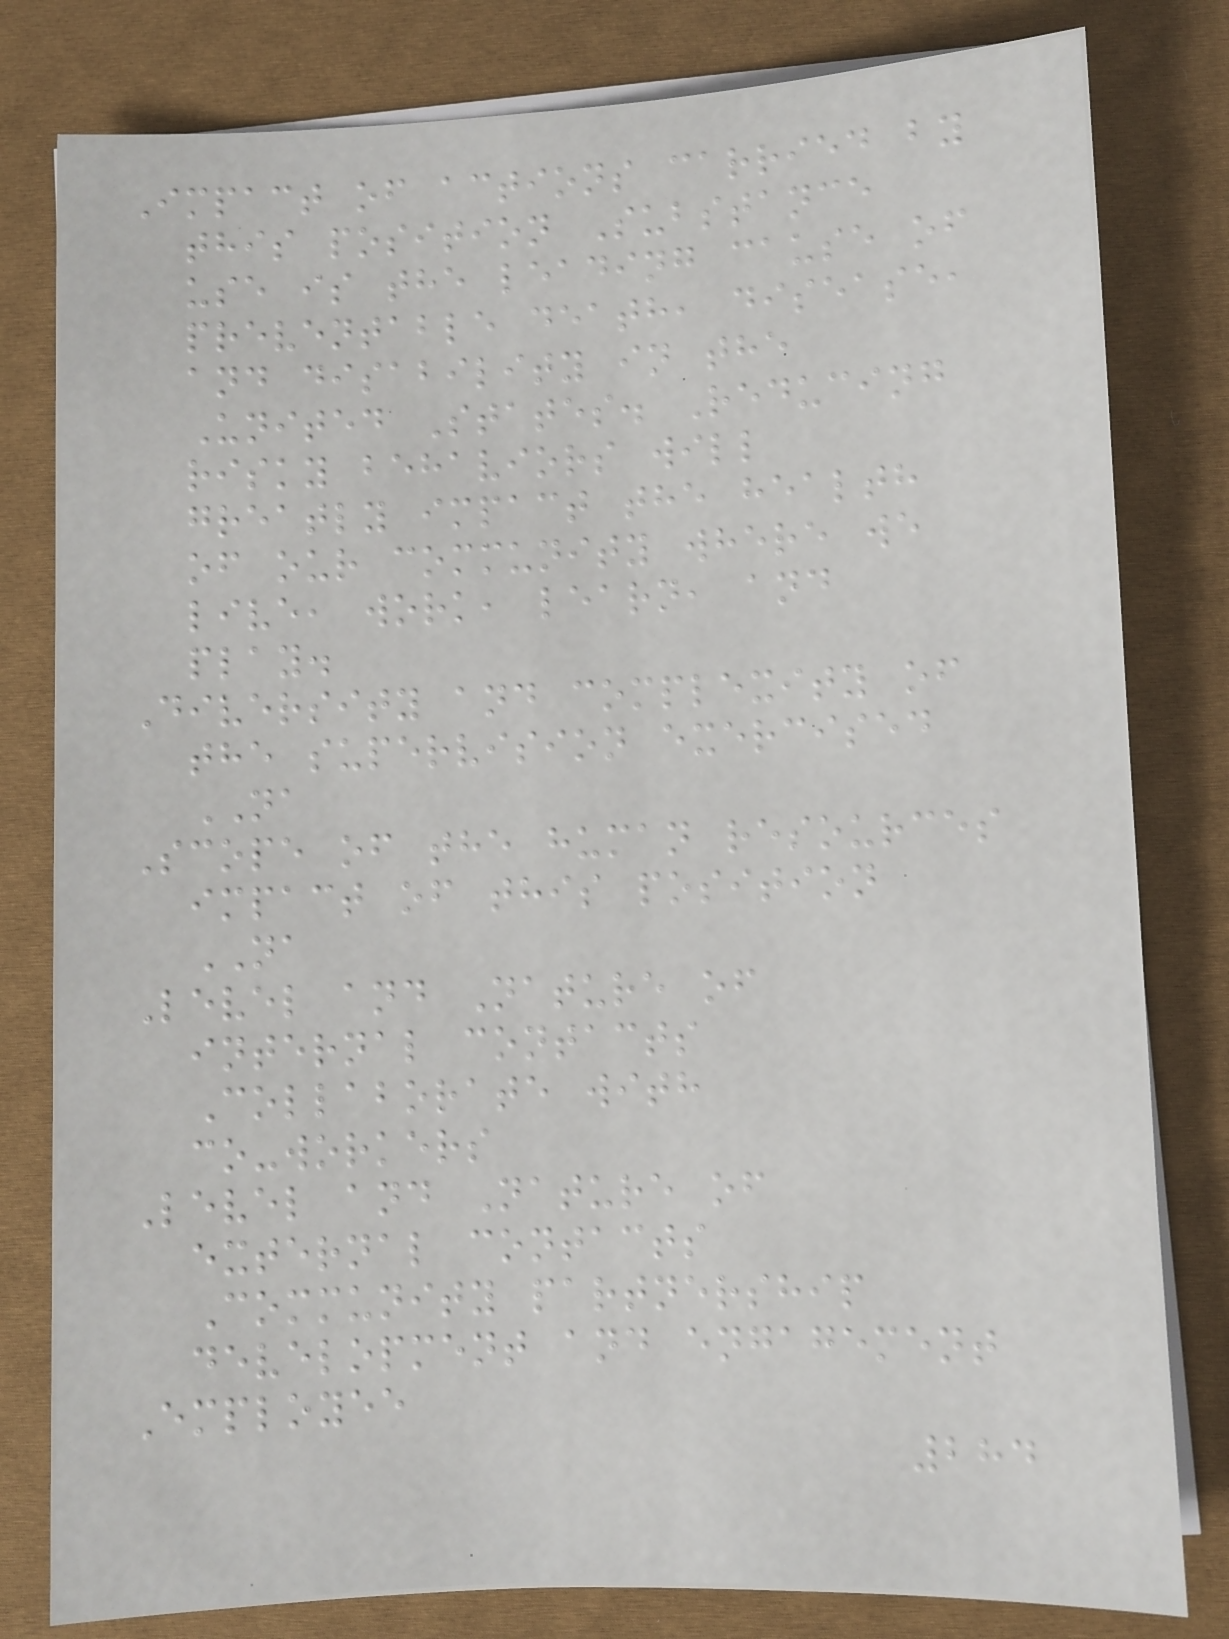Impact of actions carried by
this position Substance
use is the leading cause of
preventable death, disease,
and disability in the
United States. Reducing
risky behaviors will
greatly impact the health
of our community where we
live, work, learn, and
play.
Diversity and complexity of
the supervision exercised
NA
Scope of the human resources
impact of this position
NA
Level and Nature of
internal contacts
Collaborate with
co-workers
Level and Nature of
external contacts
Community partnership
development and engagement
Employee
284
